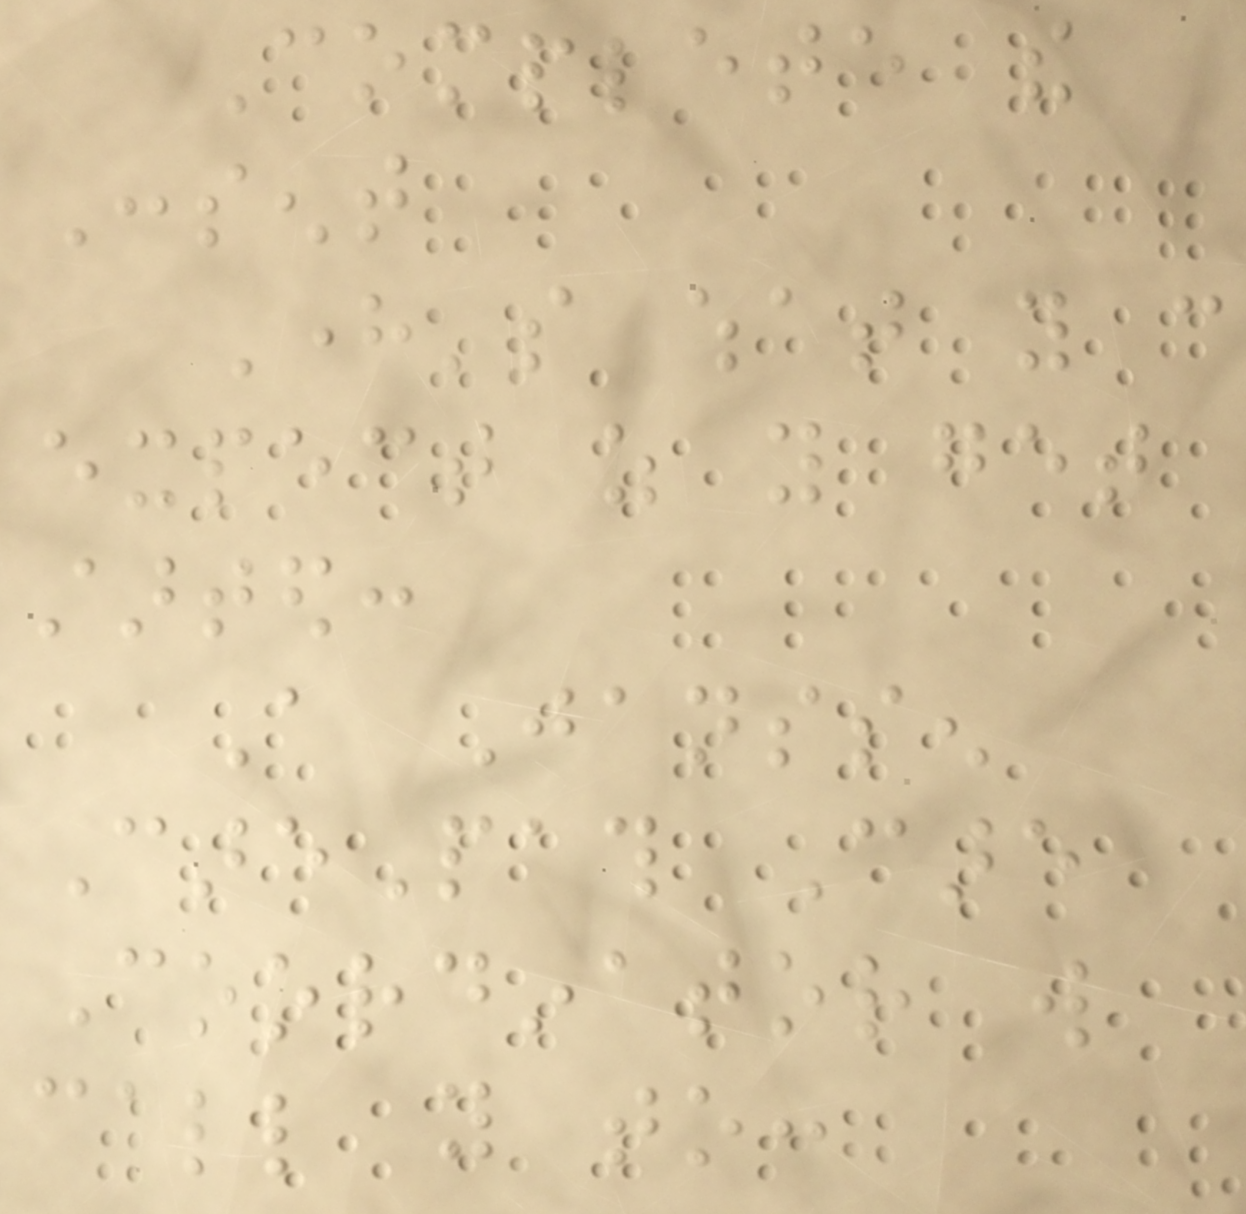Complete the
Consent
Here's what you can
expect as you get
started:
A Janssen
CarePath Care
Coordinator will
call you to:
